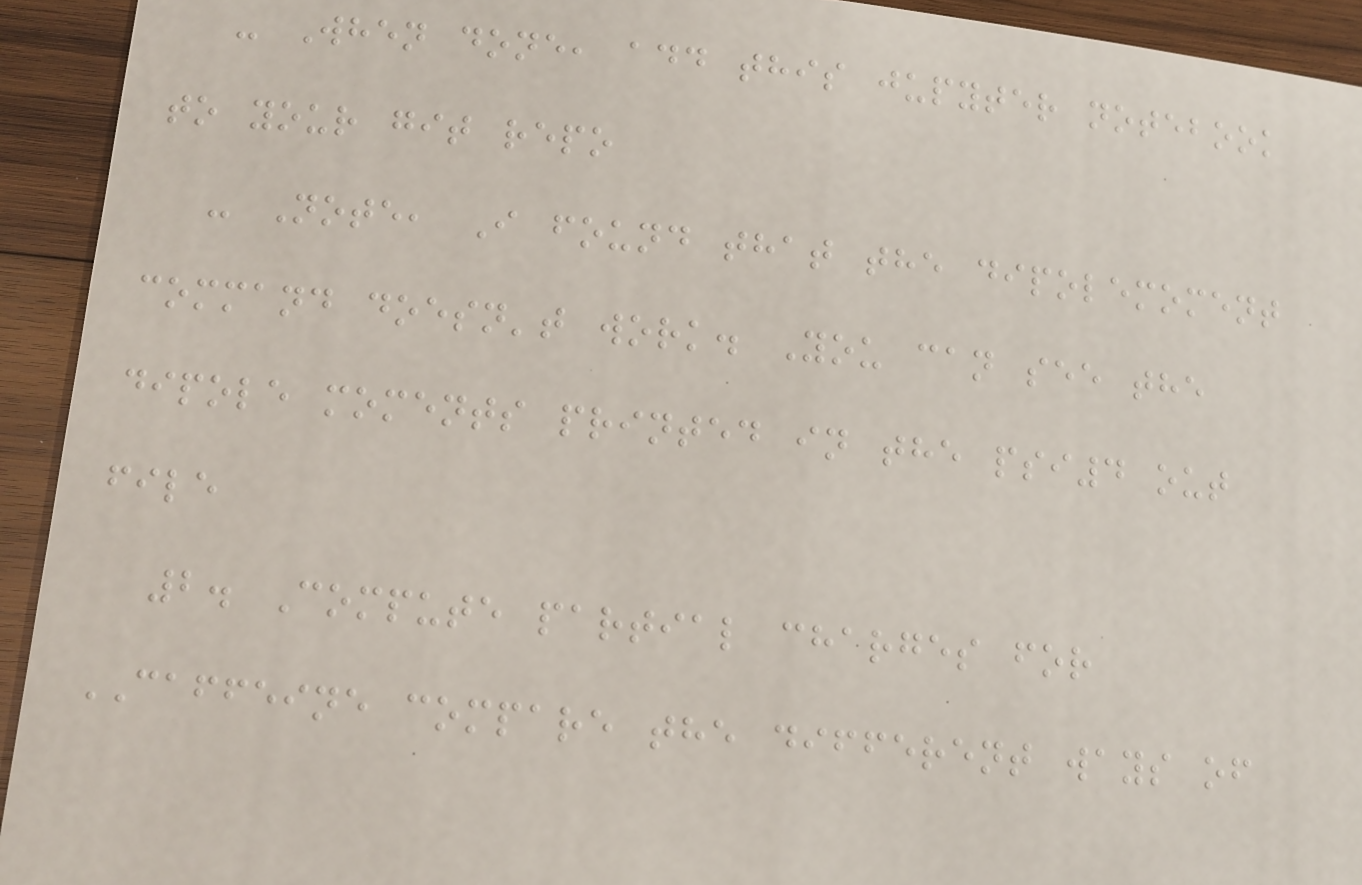- When done, add this jupyter notebook
to your git repo
- Note, I found that the dipolemoment
command doesn't work. You can see the
dipole moments printed in the psi4 out
file
2. Compute partial charges for
CAFFEINE compare the different ways of
